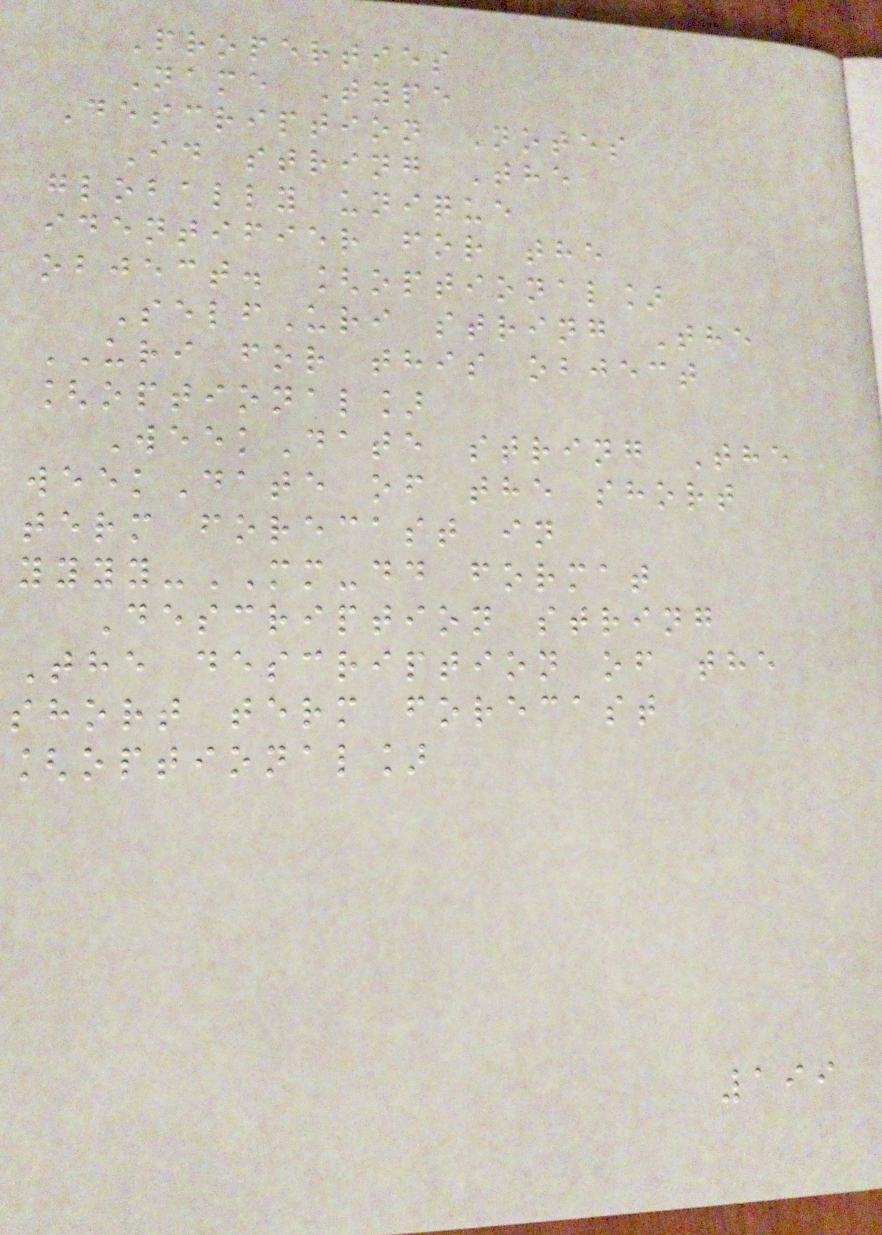Properties
Name Type
Description Notes
Id string The
globally unique
identifier for the
object. [optional]
SelfUri string The
URI for this object
[optional]
WeekDate string The
weekDate of the short
term forecast in
yyyy-MM-dd format
Description string
The description of the
short term forecast
[optional]
199
